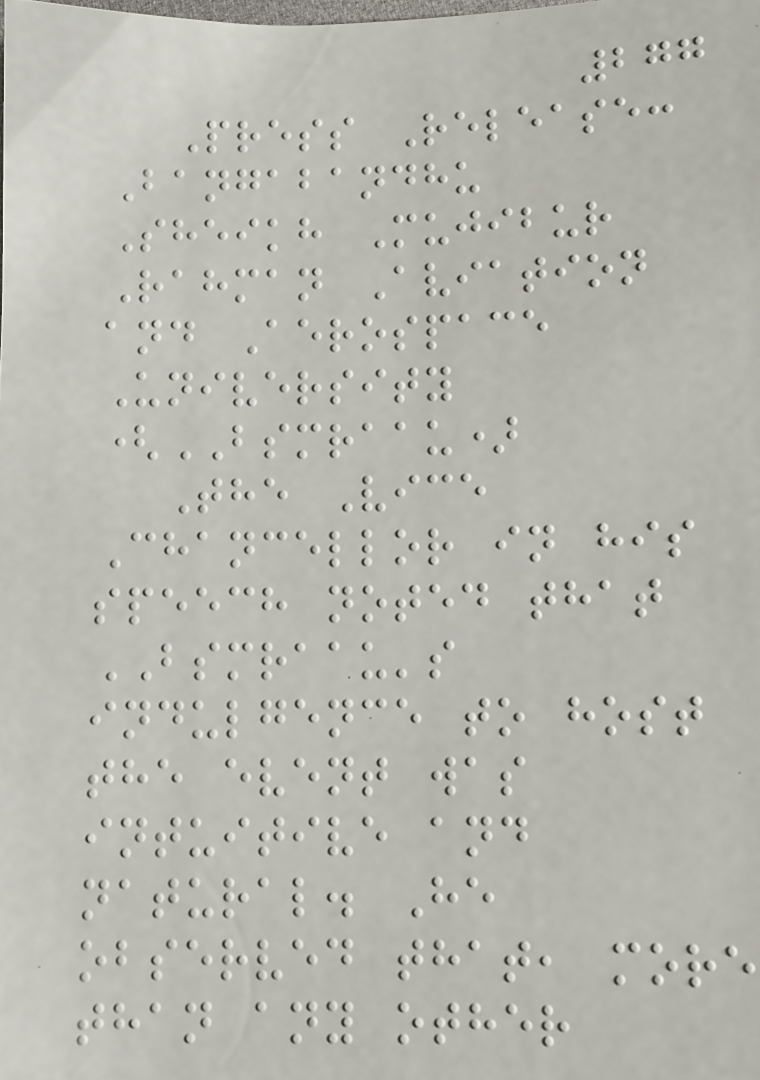277
Press Release:
Bangabandhu
Sheikh Mujibur
Rahman Aviation
and Aerospace
University
(BSMRAAU)
The Vice
Chancellor in his
speech noted that
BSMRAAU's
indulgence to host
the event was
intuitive and
natural. He
observed that, more
than any other
